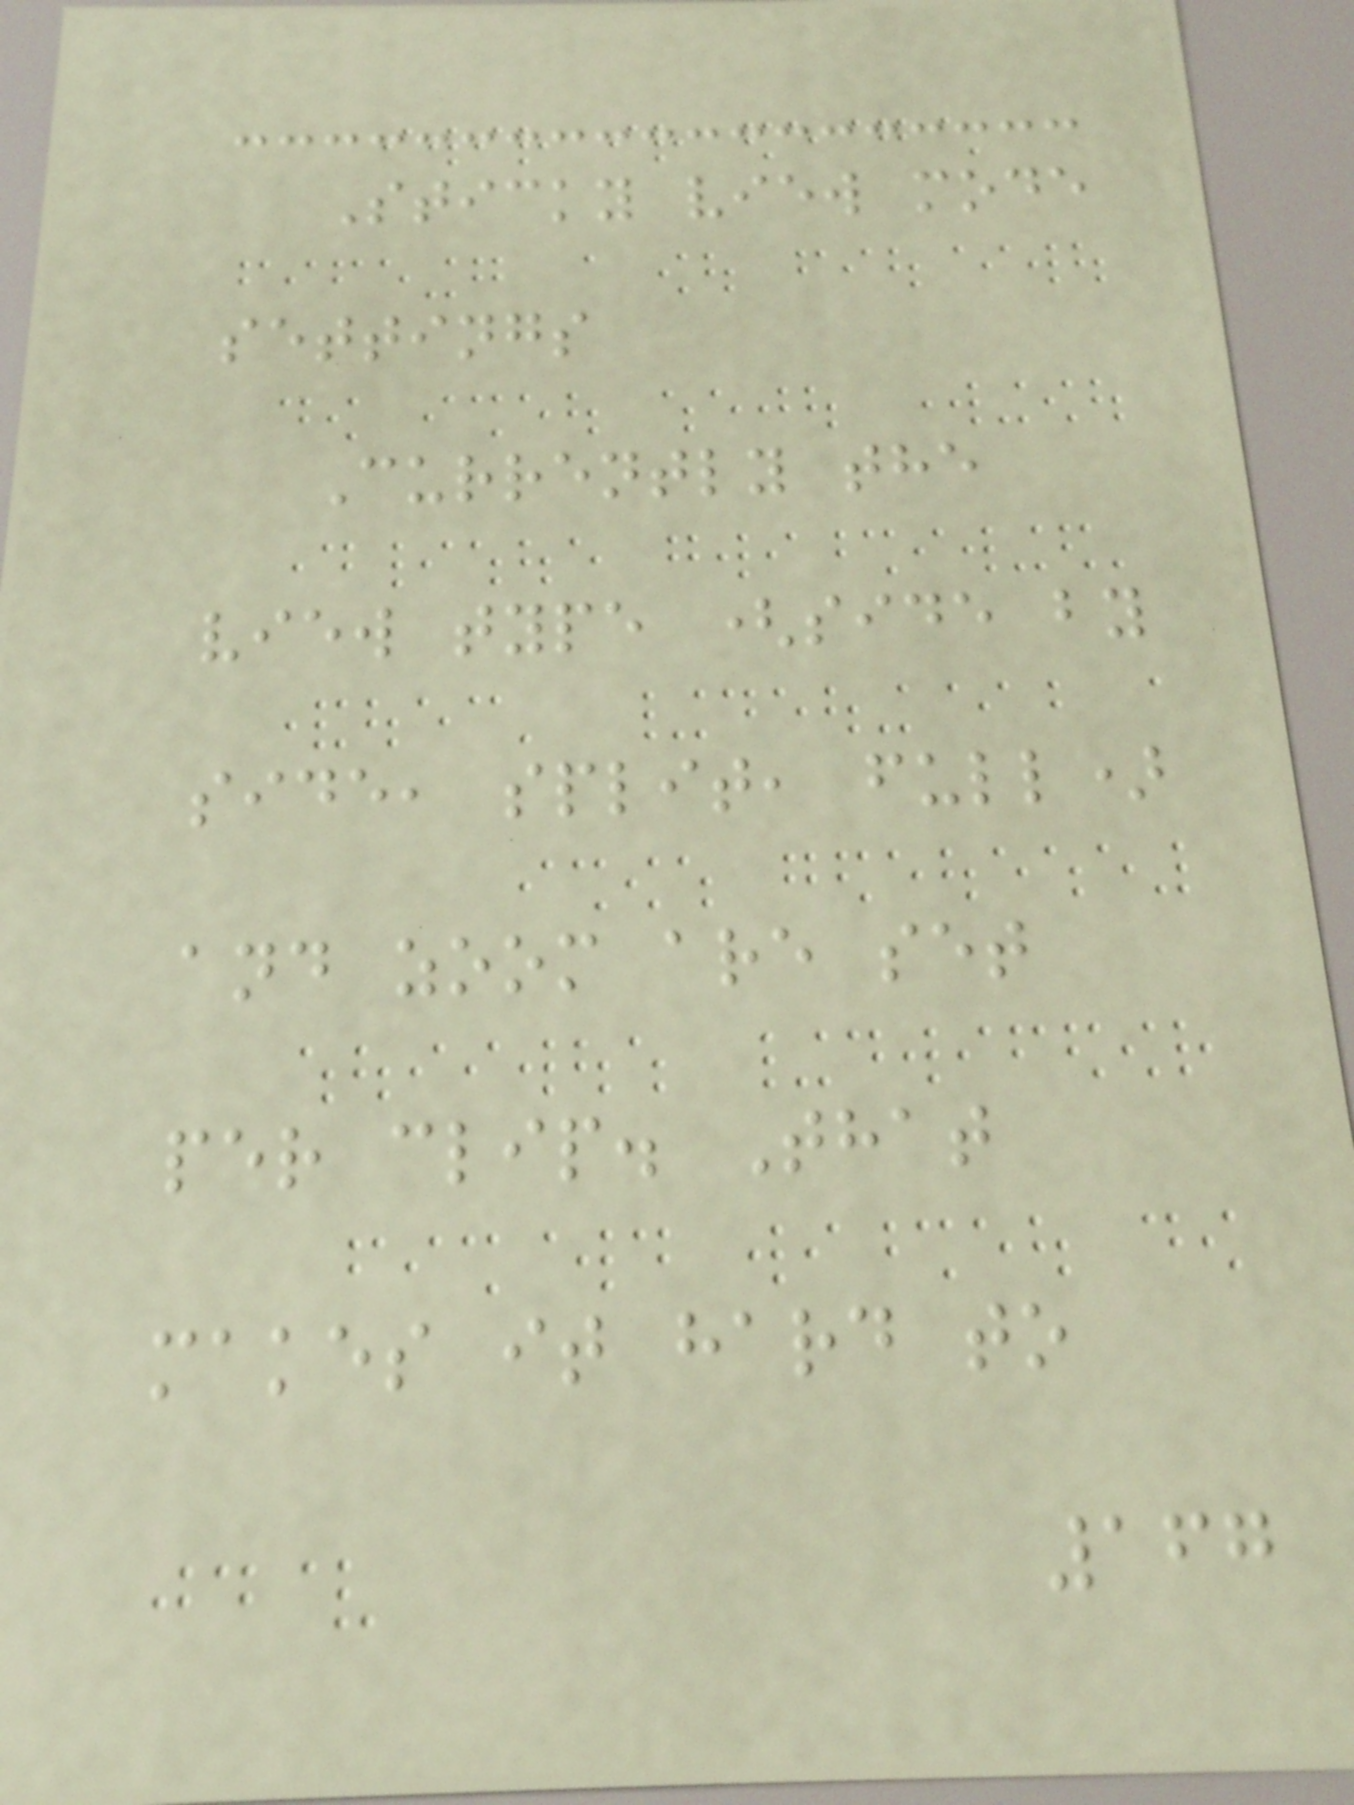Sticky view mode
settings
Currently the
view type (side by
side, split, full)
and zoom are set
per clip. That
makes it hard to
167
